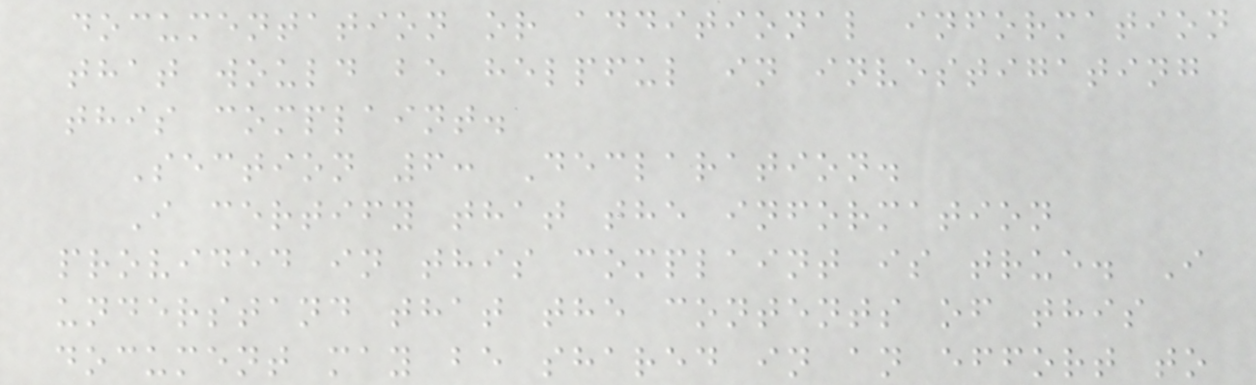documentation or additional information
that would be helpful in investigating
this complaint.
Section 6: Declaration.
I certify that the information
provided in this complaint is true. I
understand that the contents of this
document may be shared in an effort to
